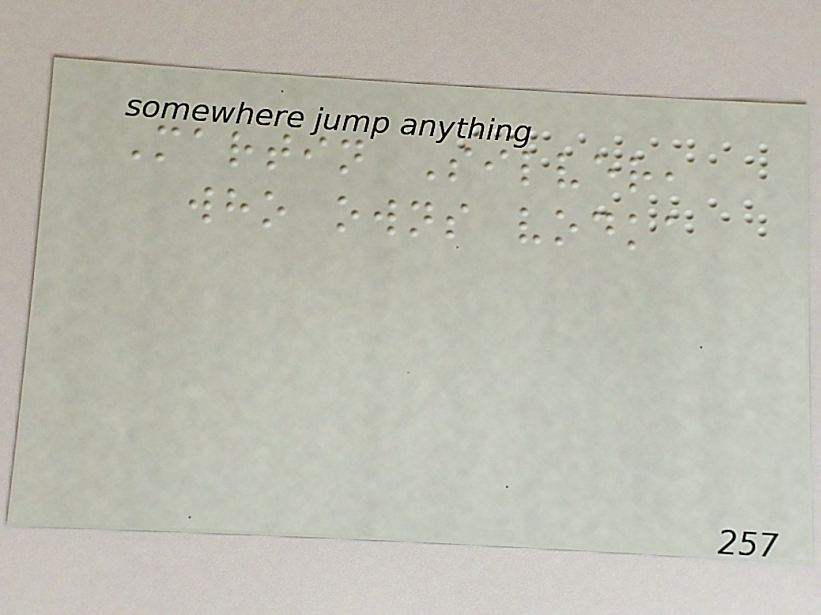Martin Silver,
who owns vodka
